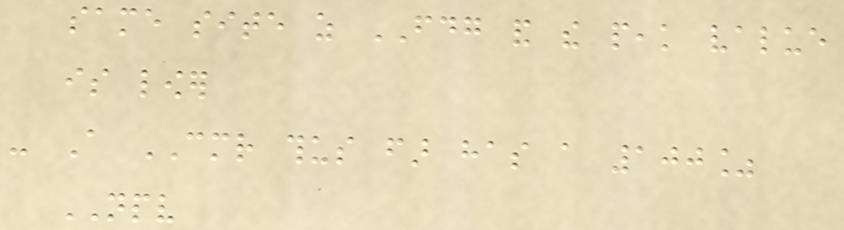same site as FDG and the peak value
is lower
- A CMR thus far has a 100%
NPV
